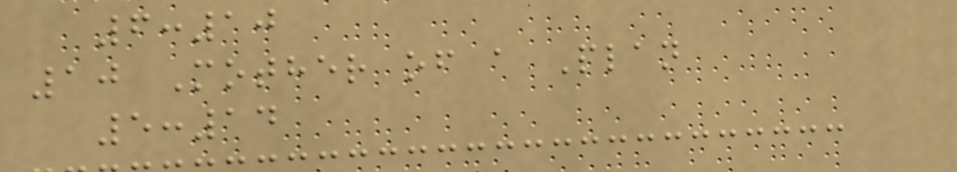6:10
10 Mother of a Plan
5:14
